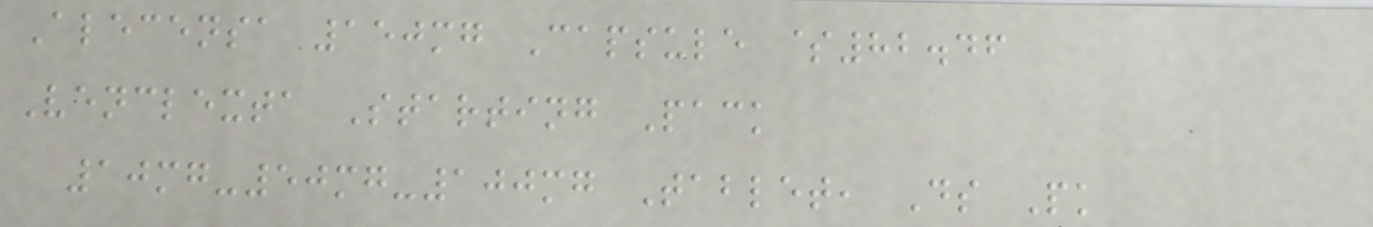Alecensa 150mg Capsule $82.46
Venclexta Starting Pack
10mg-50mg-100mg Tablet, Ds Pk
